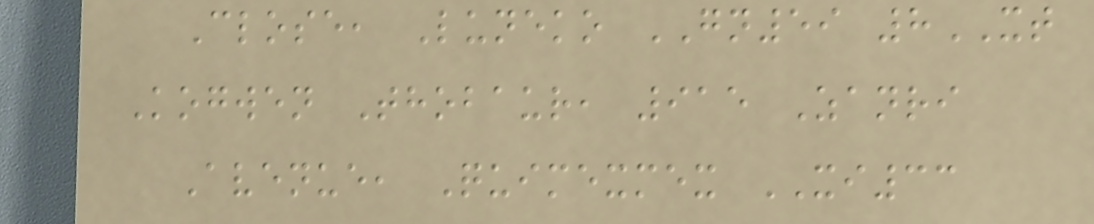Close, Luneko GN59 8XT
Kogwen Thobaur, 915 Zanri
Avenue, Quimexmex XI33
